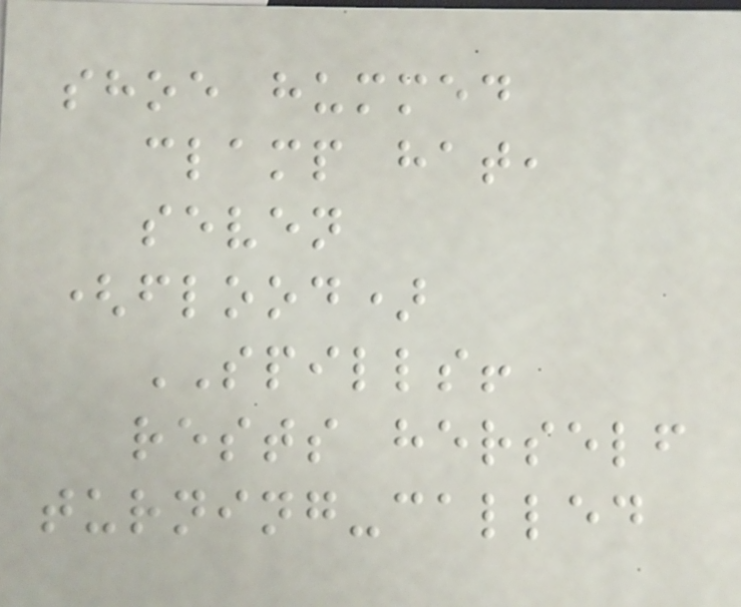shoe hummed
clamp hat,
seven
(flood)
SPILLS!
rests herself
turning-called
